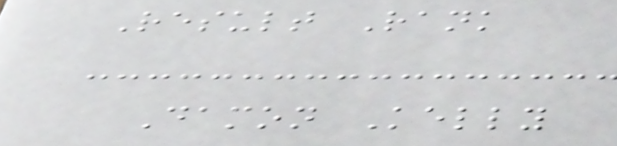Result Rank
Damon Kelly
